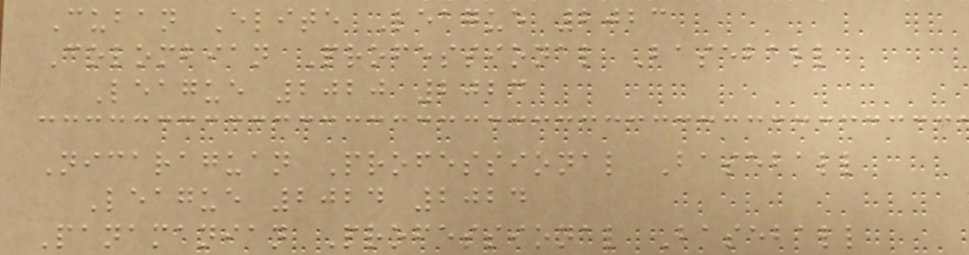Cuban Elite League 2023
Colombian Professional Baseball
League 2020 2023
Nicaraguan Professional Baseball
League 2024 2024
Panamanian Professional Baseball
